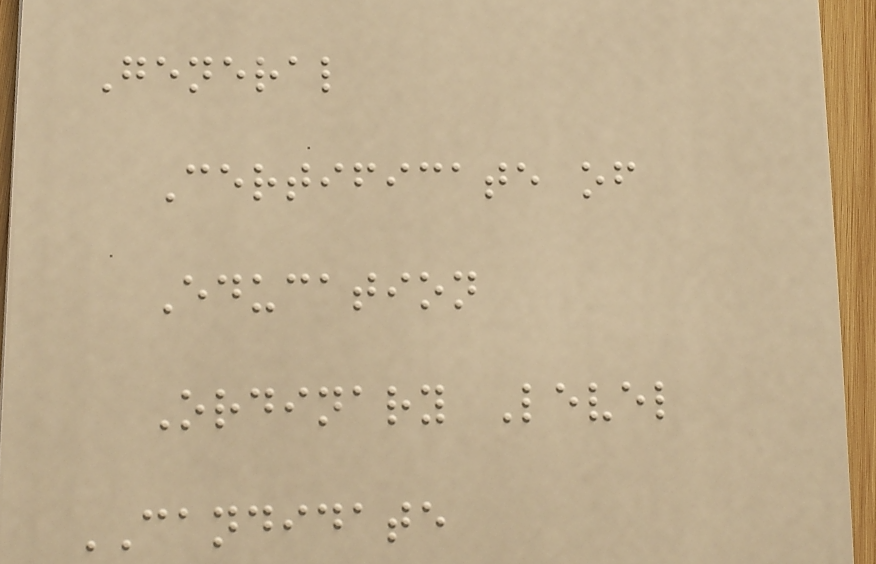General
Certificate of
Education
Ordinary Level
CANDIDATE
